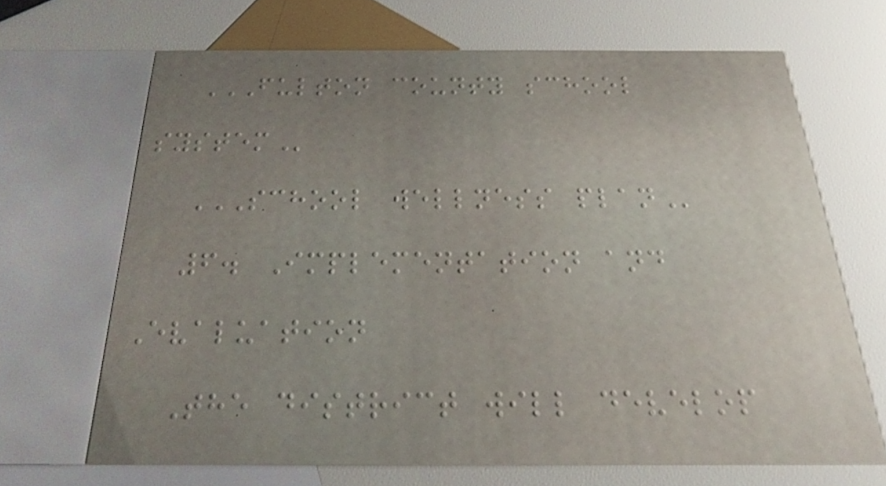FULTON COUNTY SCHOOL
SYSTEM
SCHOOL WELLNESS PLAN
6. Implementation and
Evaluation
The district will develop
